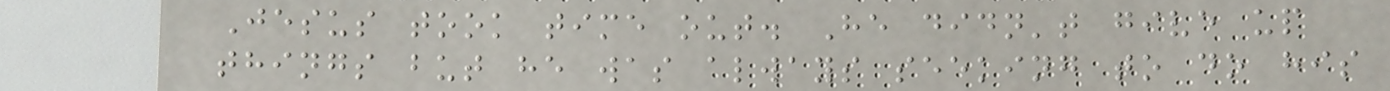Jesus took time out. He didn't give up
things but he was always seeking to do his
